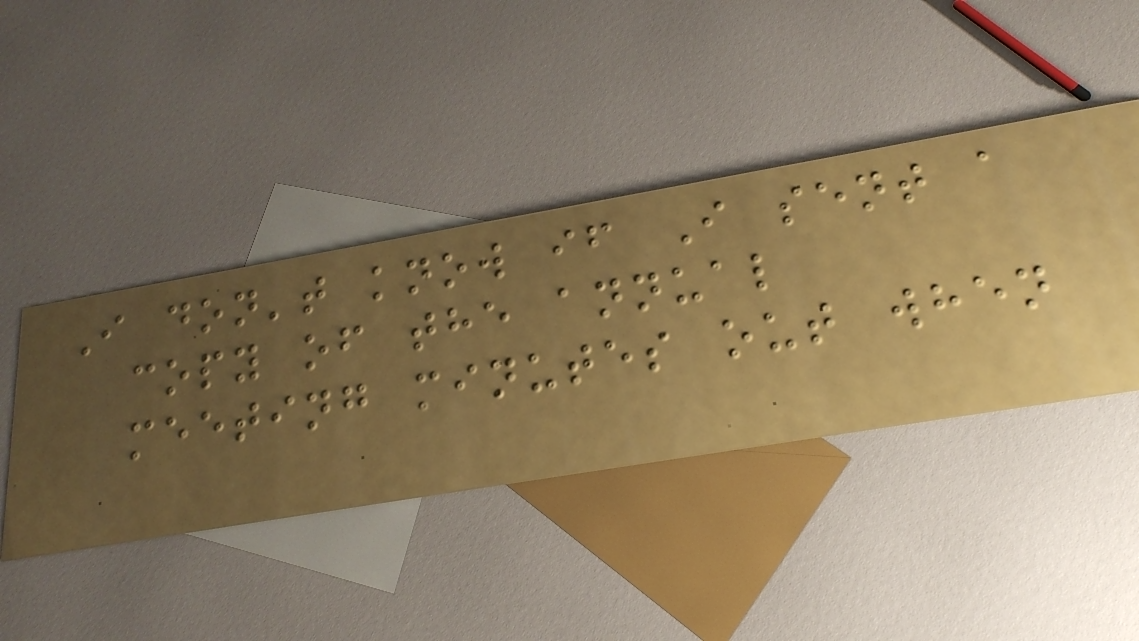I don't know if I sent a
copy of the annual
meeting minutes out when
